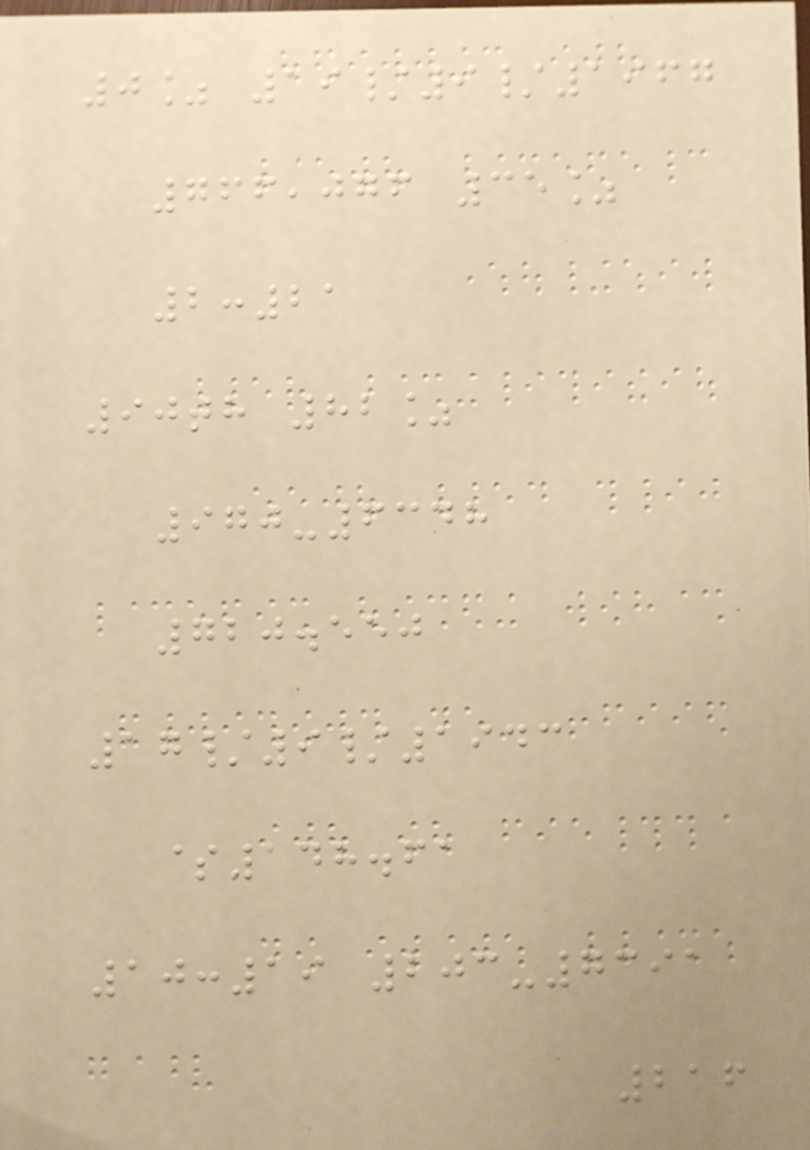0% 19/9/1967
766,076 35%
2:21
90th 82%
970-6348
720.550
17/9/1943
$148.61
10:19 203-7391
216
